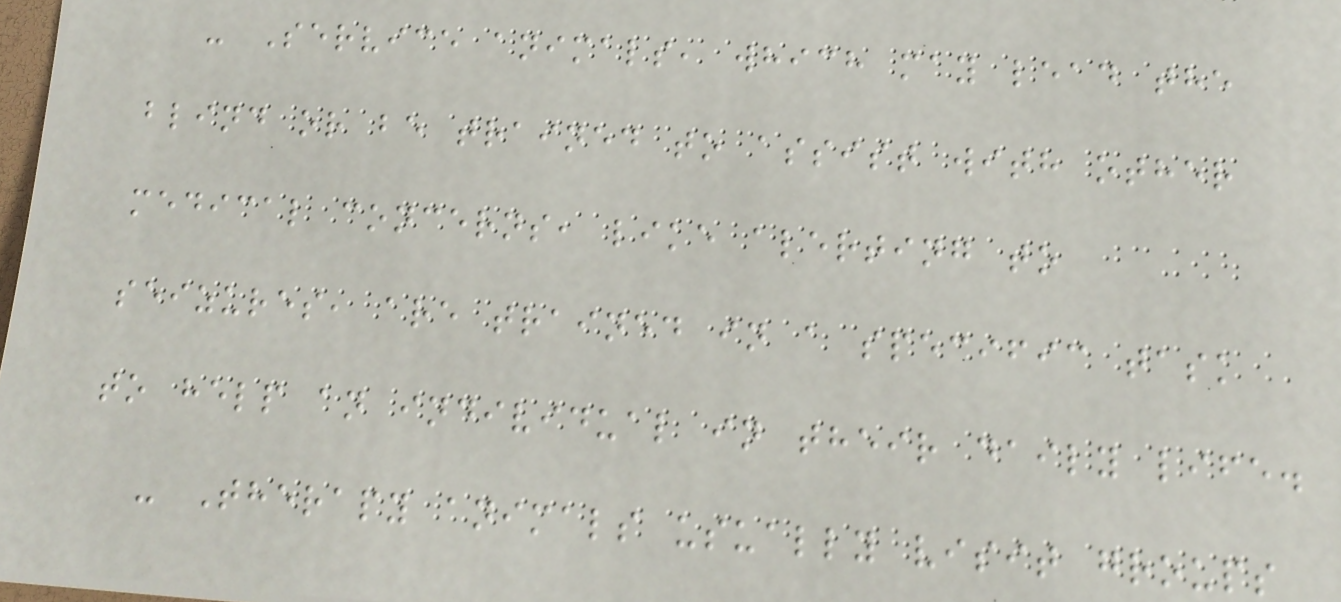- Service animals, which may lead the
blind or be trained to assist with other
medical concerns, like alerting to
seizures, are trained in a specific task
to help an individual in their daily life.
- Therapy animals usually visit groups
